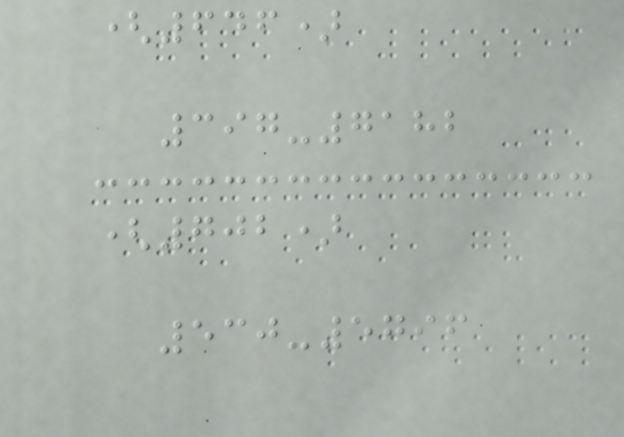(646)
397-7182
(702)
530-5796
